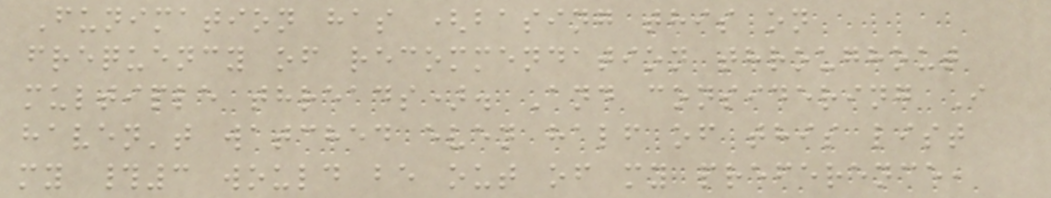Funimation has (basing this on
frequency of recommendation throughout
multiple threads). And considering I
haven't watched even half of this list
my #3 would be out of my preference,
